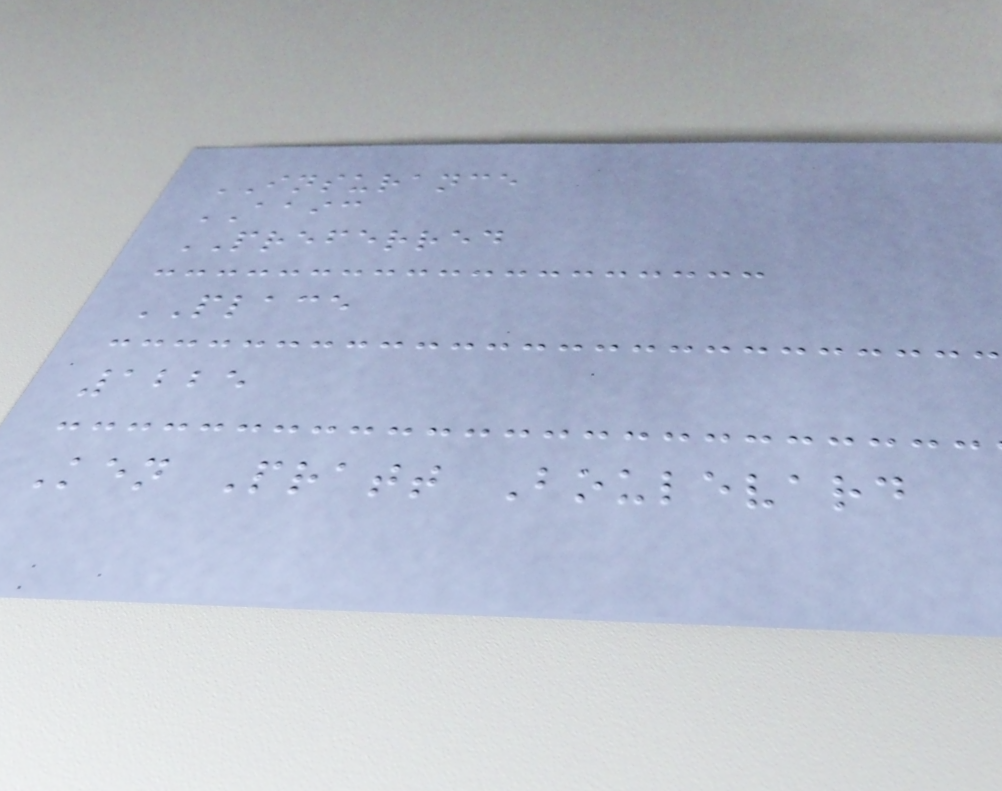INSURANCE
AAIC
PREFERRED
PLACE
1225
Ken Pratt Boulevard
